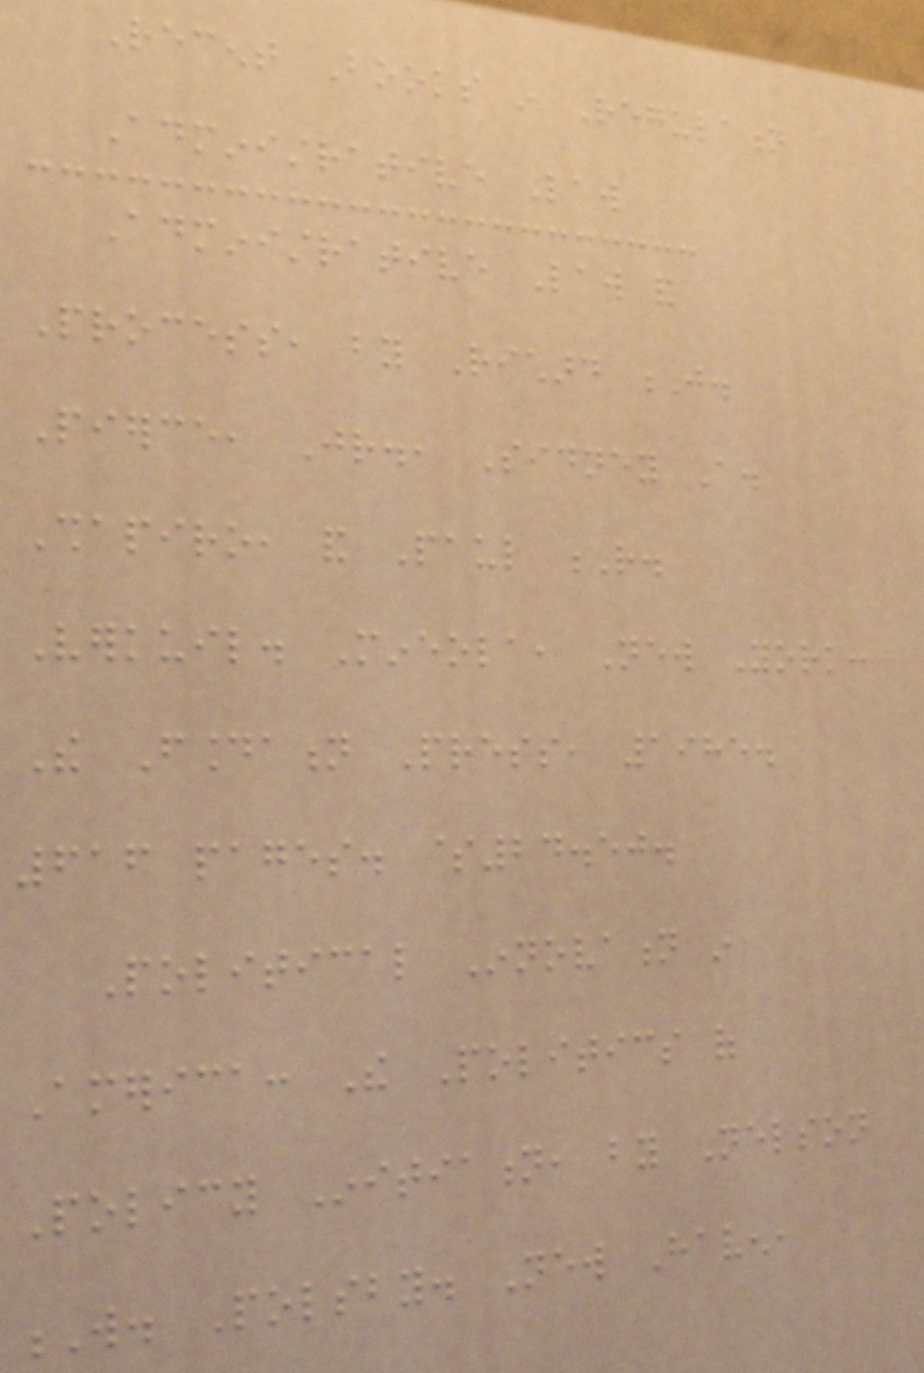Recent Books in Regulation
Administrative Law
Administrative Law and
Process, by Richard J.
Pierce, Jr., Sidney A.
Shapiro, and Paul R.
Verkuil. Mineola, New York:
The Foundation Press, 1985.
616 pages. $24.50.
Political Innovation in
America: The Politics of
Policy Initiation, by Nelson
W. Polsby. New Haven,
